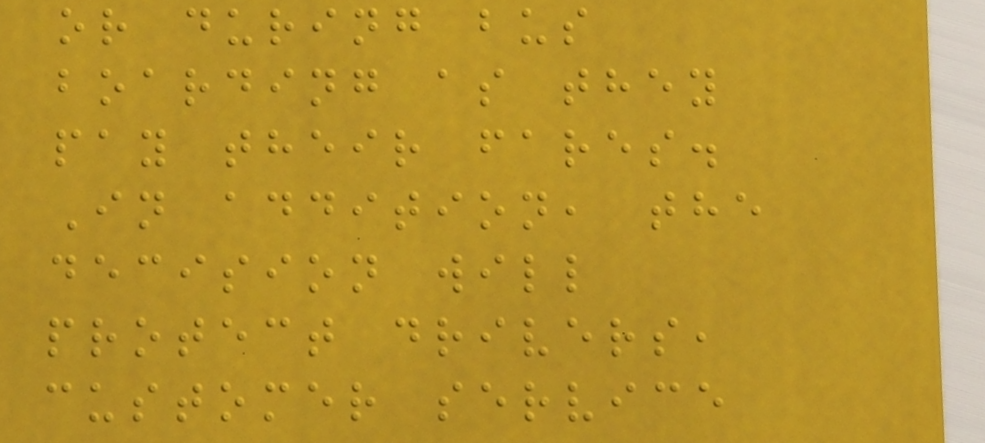or during bus
boarding as they
pay their fares.
In addition, the
decision will
protect drivers,
customer service
